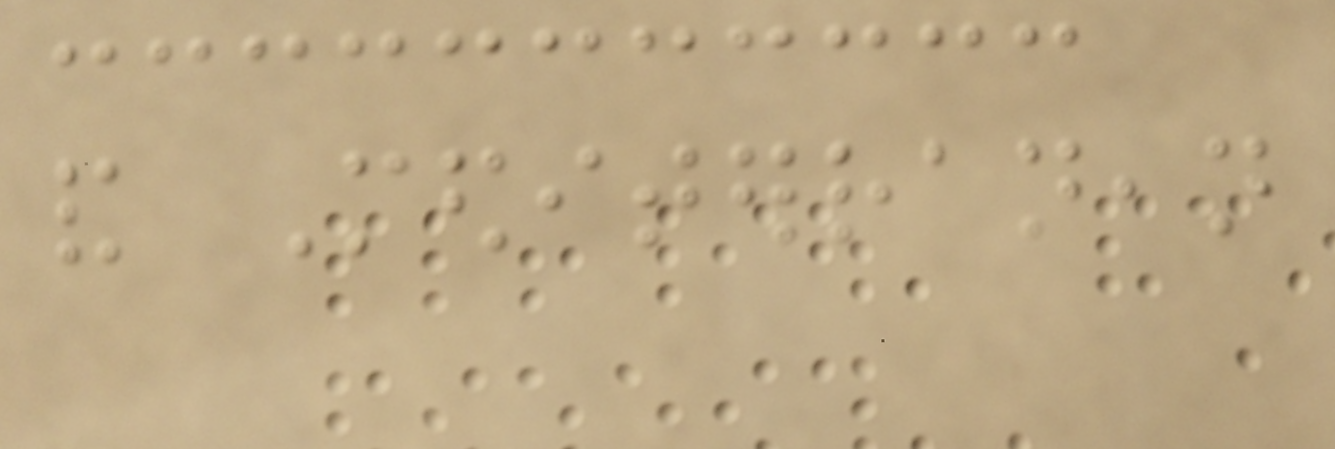and Mediterranean
